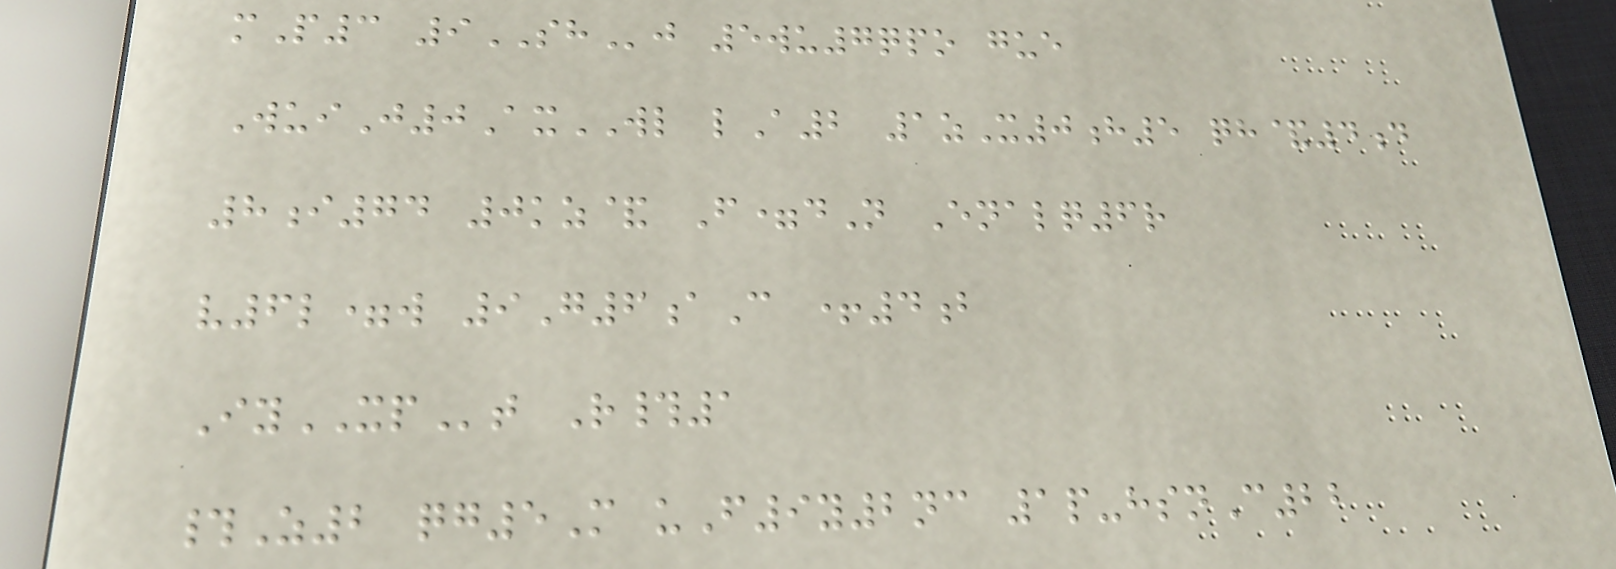mP3 9SHj 5wu7qpo gue
WuiJ0AxWL lA2 1zX0h5 qh&4d
8i74 0kz& F=dN Enalq6r
v6l=w 9G6aC +4b
IyXPt R#1
#Z2 qg5M uF9y2nc 1p-hsnC22
